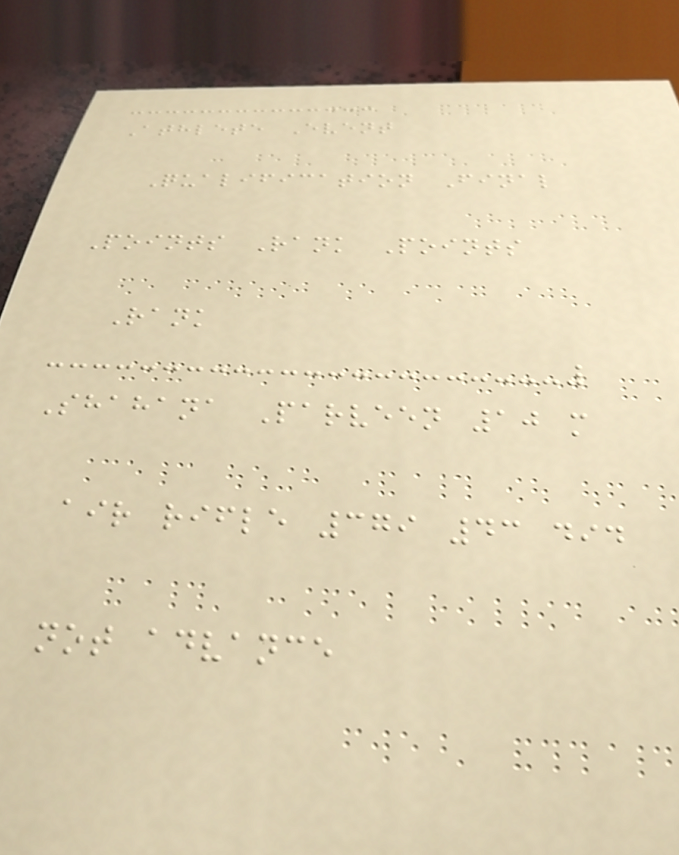Athlete Event
Qualification Final
Points Rank Points
Rank
Shahana Parveen 10 m
air rifle 379 43 did
not advance
